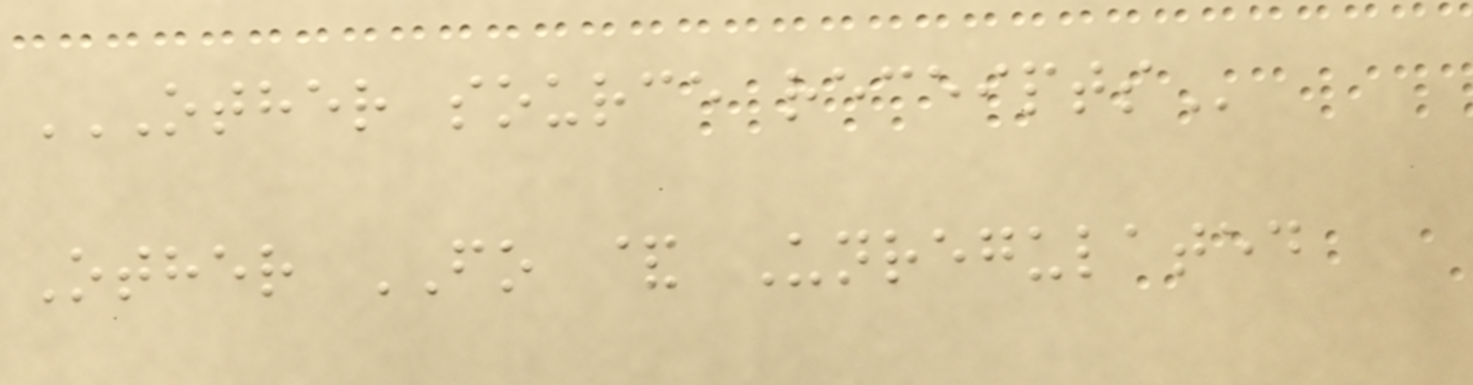OTHER SOURCE RECEIPTS
Other FO & Unregulated
